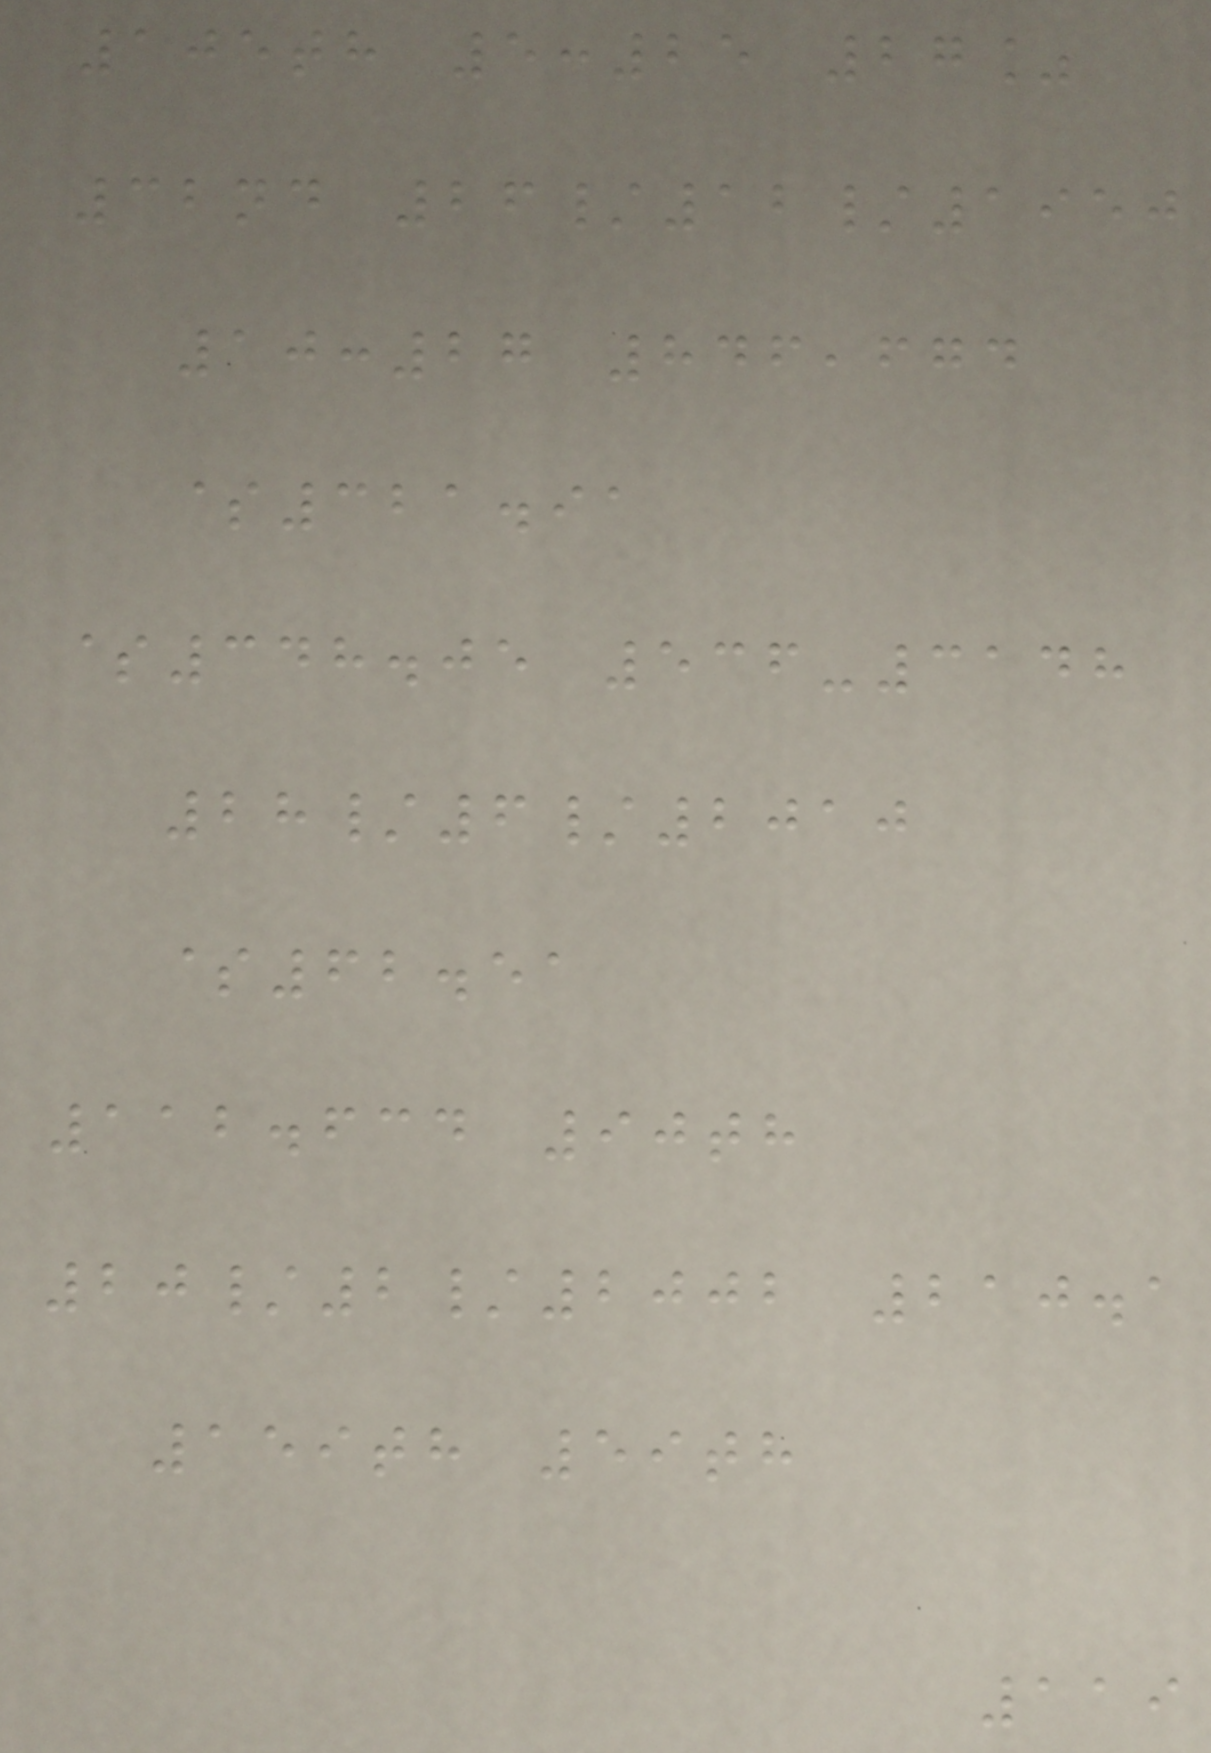105th 5:25 27%
32nd 26/12/1950
10:27 846,674
$321.91
$348.05 536-3148
28/6/2010
$62.51
112.634 90th
20/2/2002 210.1
159th 59th
119
